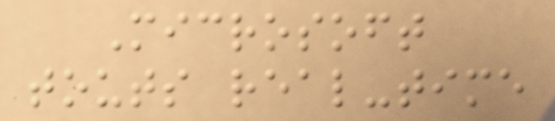Microsoft
touts real-time
